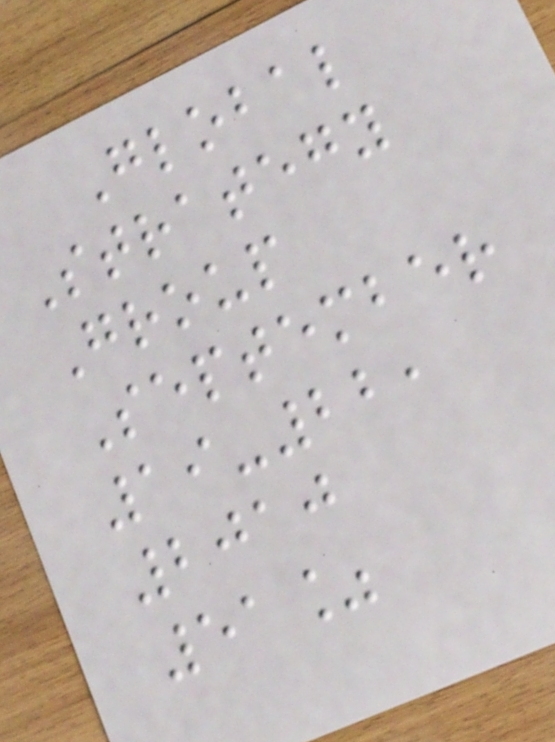Global
Strategy
Group
September
19-22,
2010
51%
